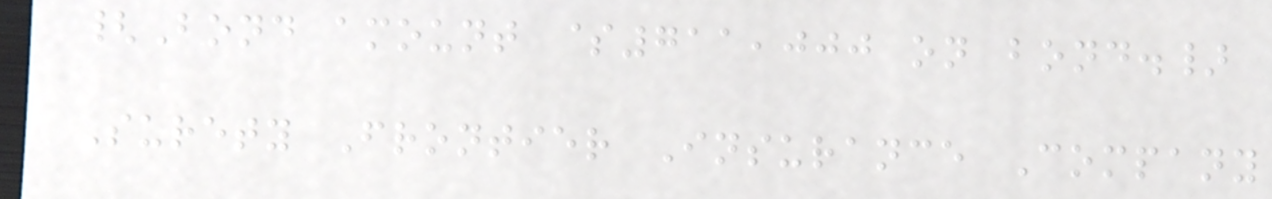{Bond amount $711,000 on bond.}
Surety Frontier Insurance Company
